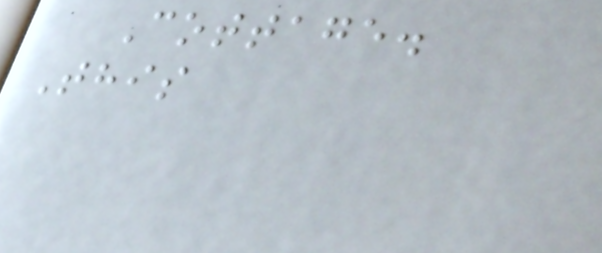Cottage.
This
